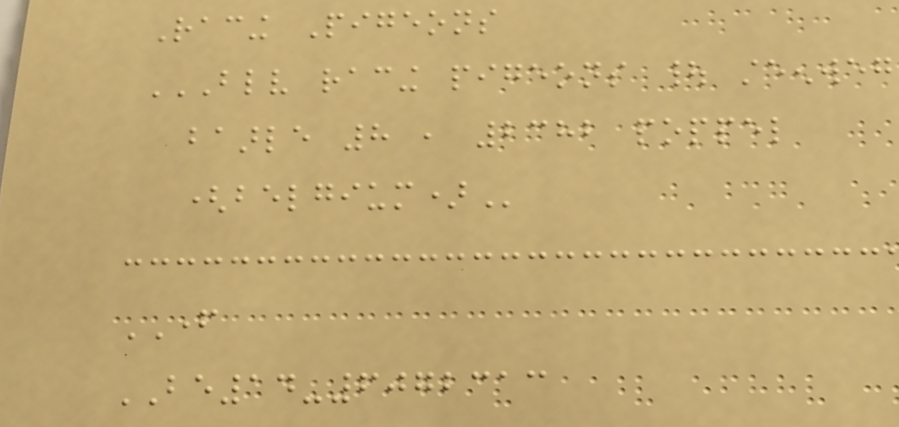Racing Pigeons
BLV RACING PIGEONS | STEENWEG
BAARLE 8 , 2382 POPPEL
(BELGIUM)
FATHER
BE14-6072313
